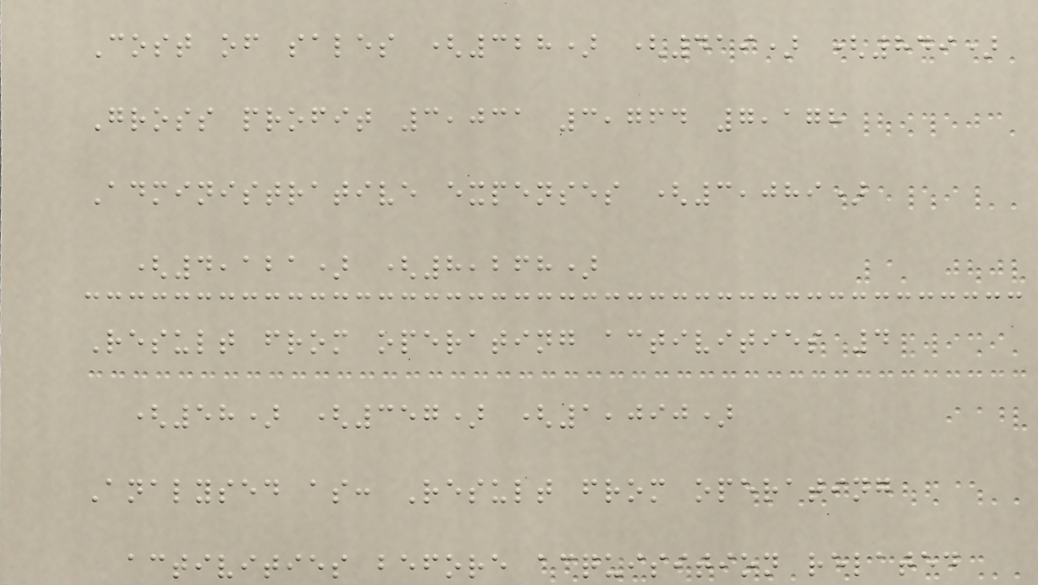Cost of sales (328) (419) (849)
Gross profit 3,031 3,764 7,178
Administrative expenses (3,089)
(4,121) (8,268)
Result from operating activities 4
(58) (357) (1,090)
Analysed as: Result from operating
activities before acquisition related
